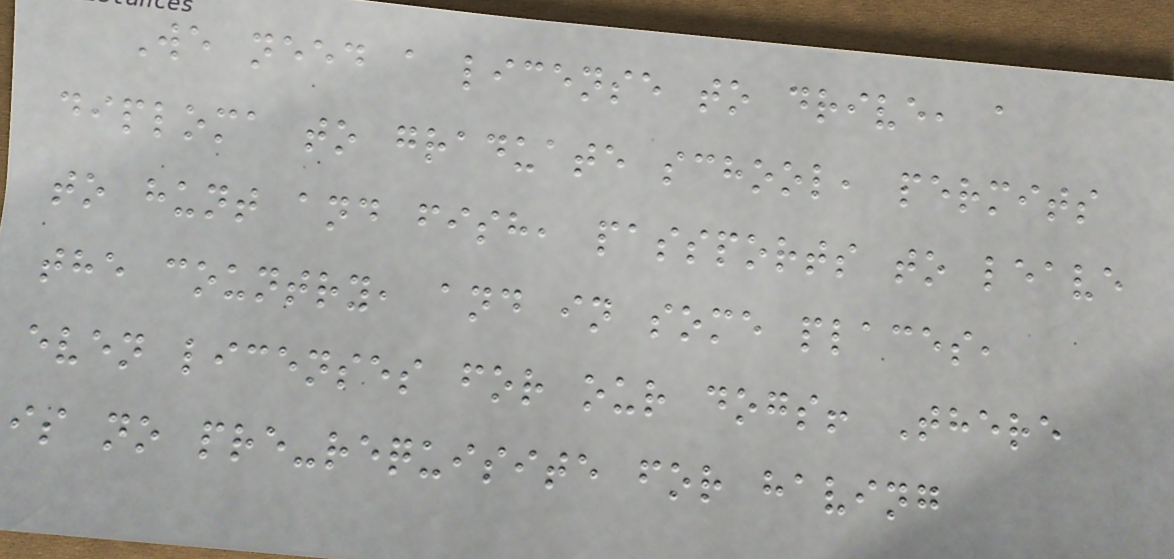We need a license to drive, a
diploma to graduate school, permits
to hunt and fish, passports to leave
the country, and in some places,
even licenses for our dogs! There
is no pre-requisite for having
